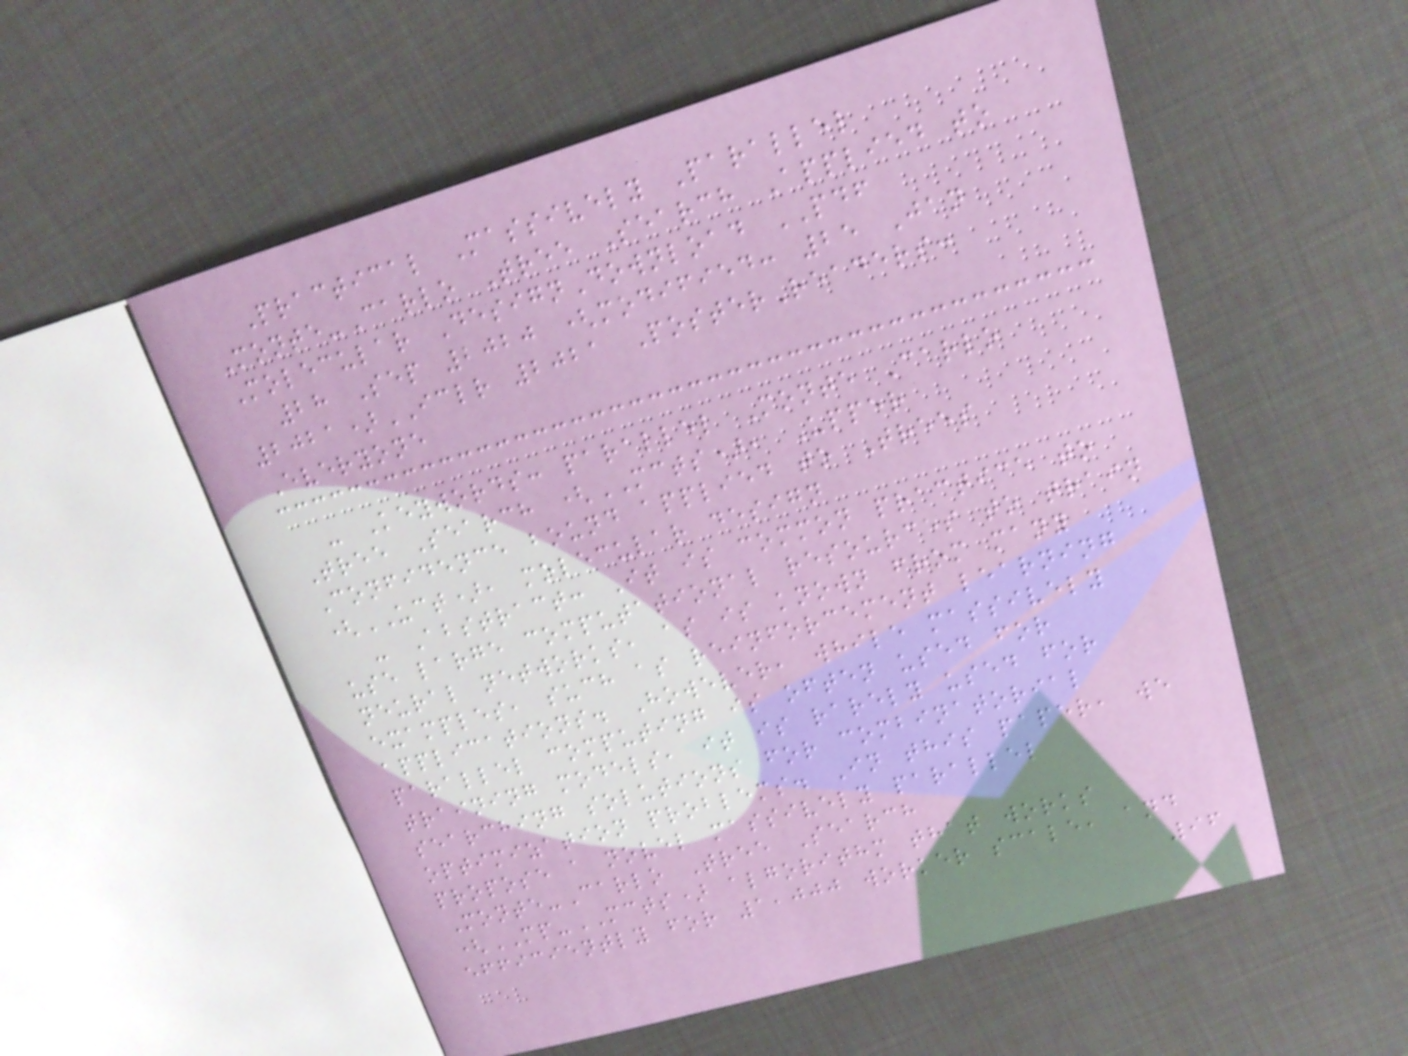Practical Massively Parallel
Monte-Carlo Tree Search Applied to
Molecular DesignDownload PDF
28 Sep 2020 (modified: 25 Jan
2021)ICLR 2021 PosterReaders:
Everyone
- Keywords: parallel Monte Carlo
Tree Search (MCTS), Upper
Confidence bound applied to Trees
(UCT), molecular design
- Abstract: It is common practice to
use large computational resources to train
neural networks, as is known from many
examples, such as reinforcement learning
applications. However, while massively
parallel computing is often used for
training models, it is rarely used for
searching solutions for combinatorial
optimization problems. In this paper, we
propose a novel massively parallel
Monte-Carlo Tree Search
(MP-MCTS) algorithm that works
efficiently for 1,000 worker scale, and
96
